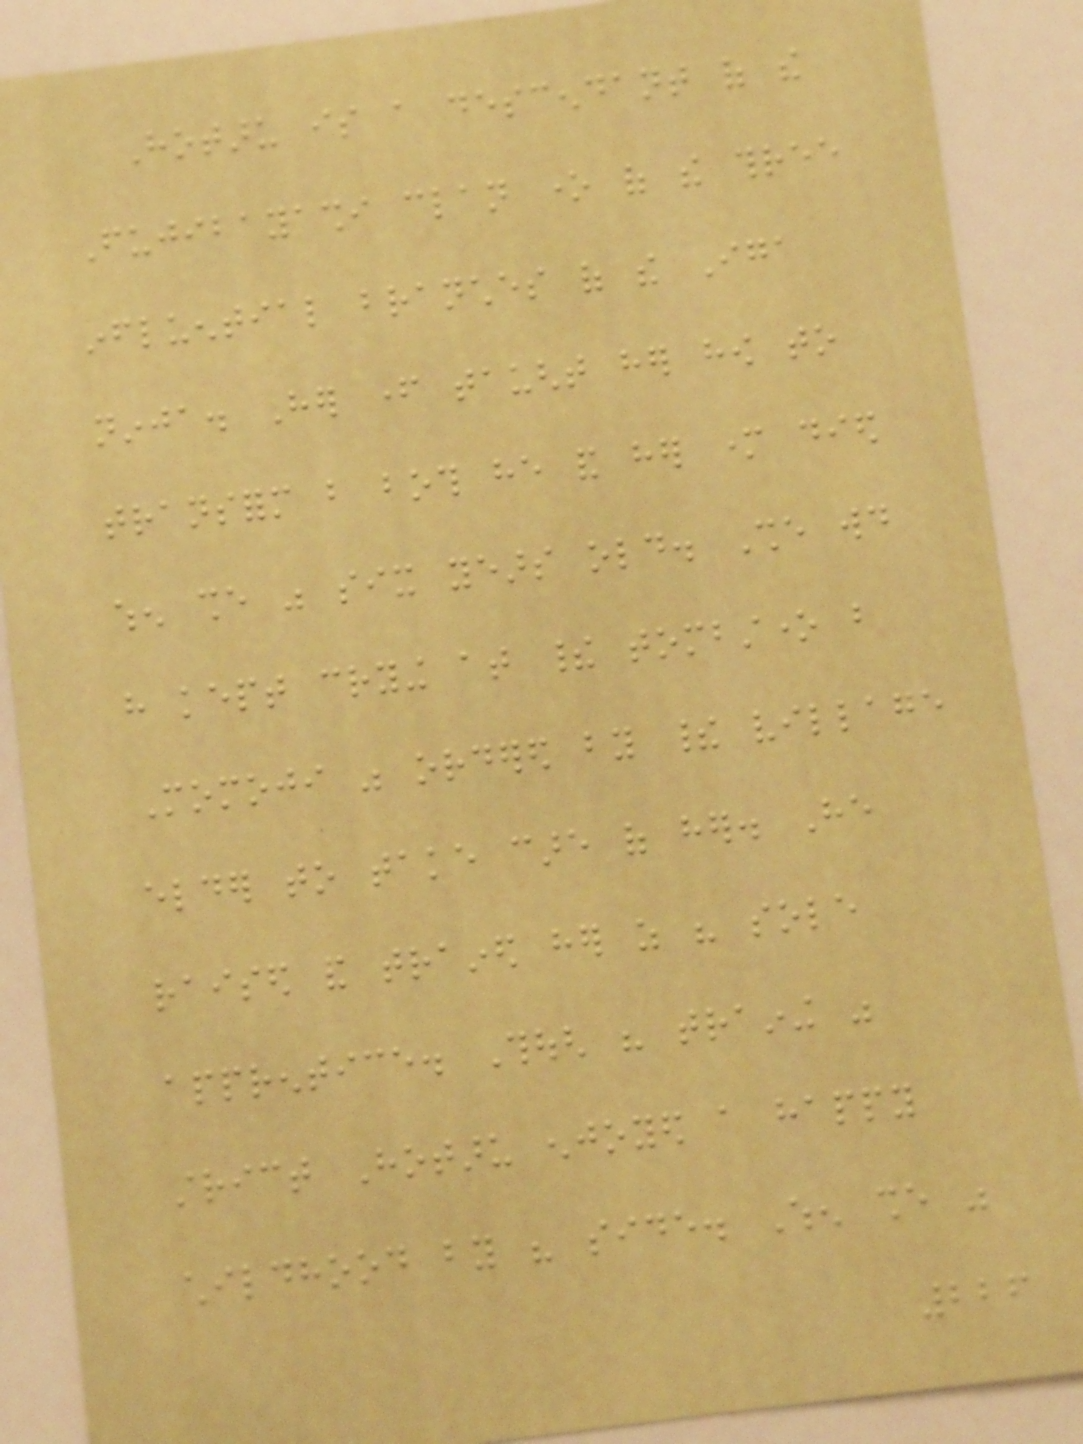Hotaru is a descendant of the
Fujibayashi clan one of the three
influential branches of the Iga
ninja. Her father taught her how to
transform but both he and her mother died
when she was six years old. She would
have kept crying at their tombstone but
Momoji was ordered by their village
elder to take care of her. He
raised and trained her as his sole
apprentice. Though his training was
strict Hotaru enjoyed a happy
childhood by his side. When she was
226
